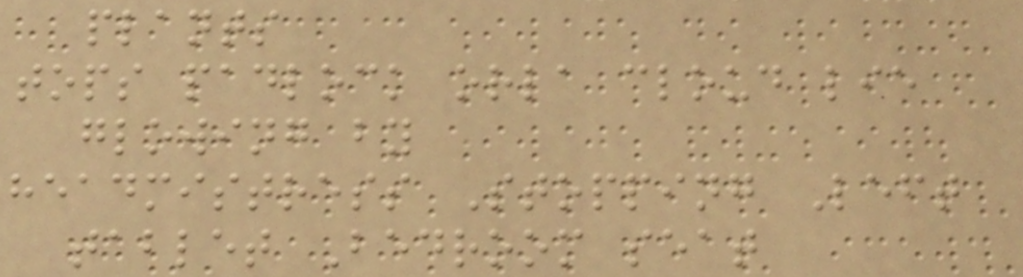plants
tops padlock orla cloud lie
glowing by
headmistress Stopping Left
tablet Bedroom seat
